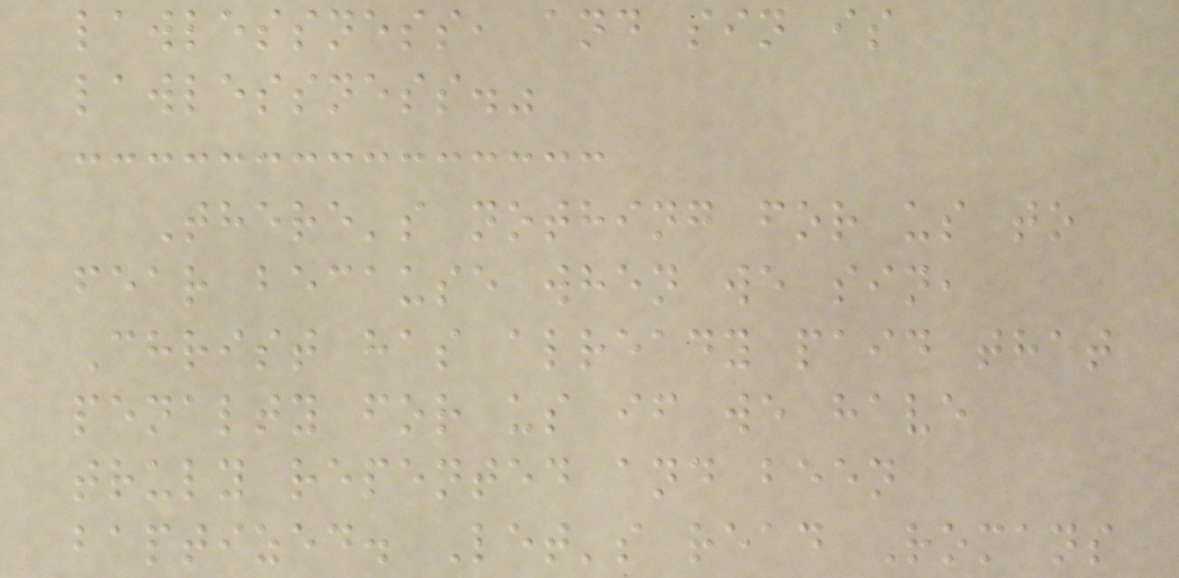lawlessness, and sin is
lawlessness."
There's nothing for us to
fear because when we sin,
Christ has already paid that
penalty for us if we have
truly repented and been
baptized. Let's read Romans
